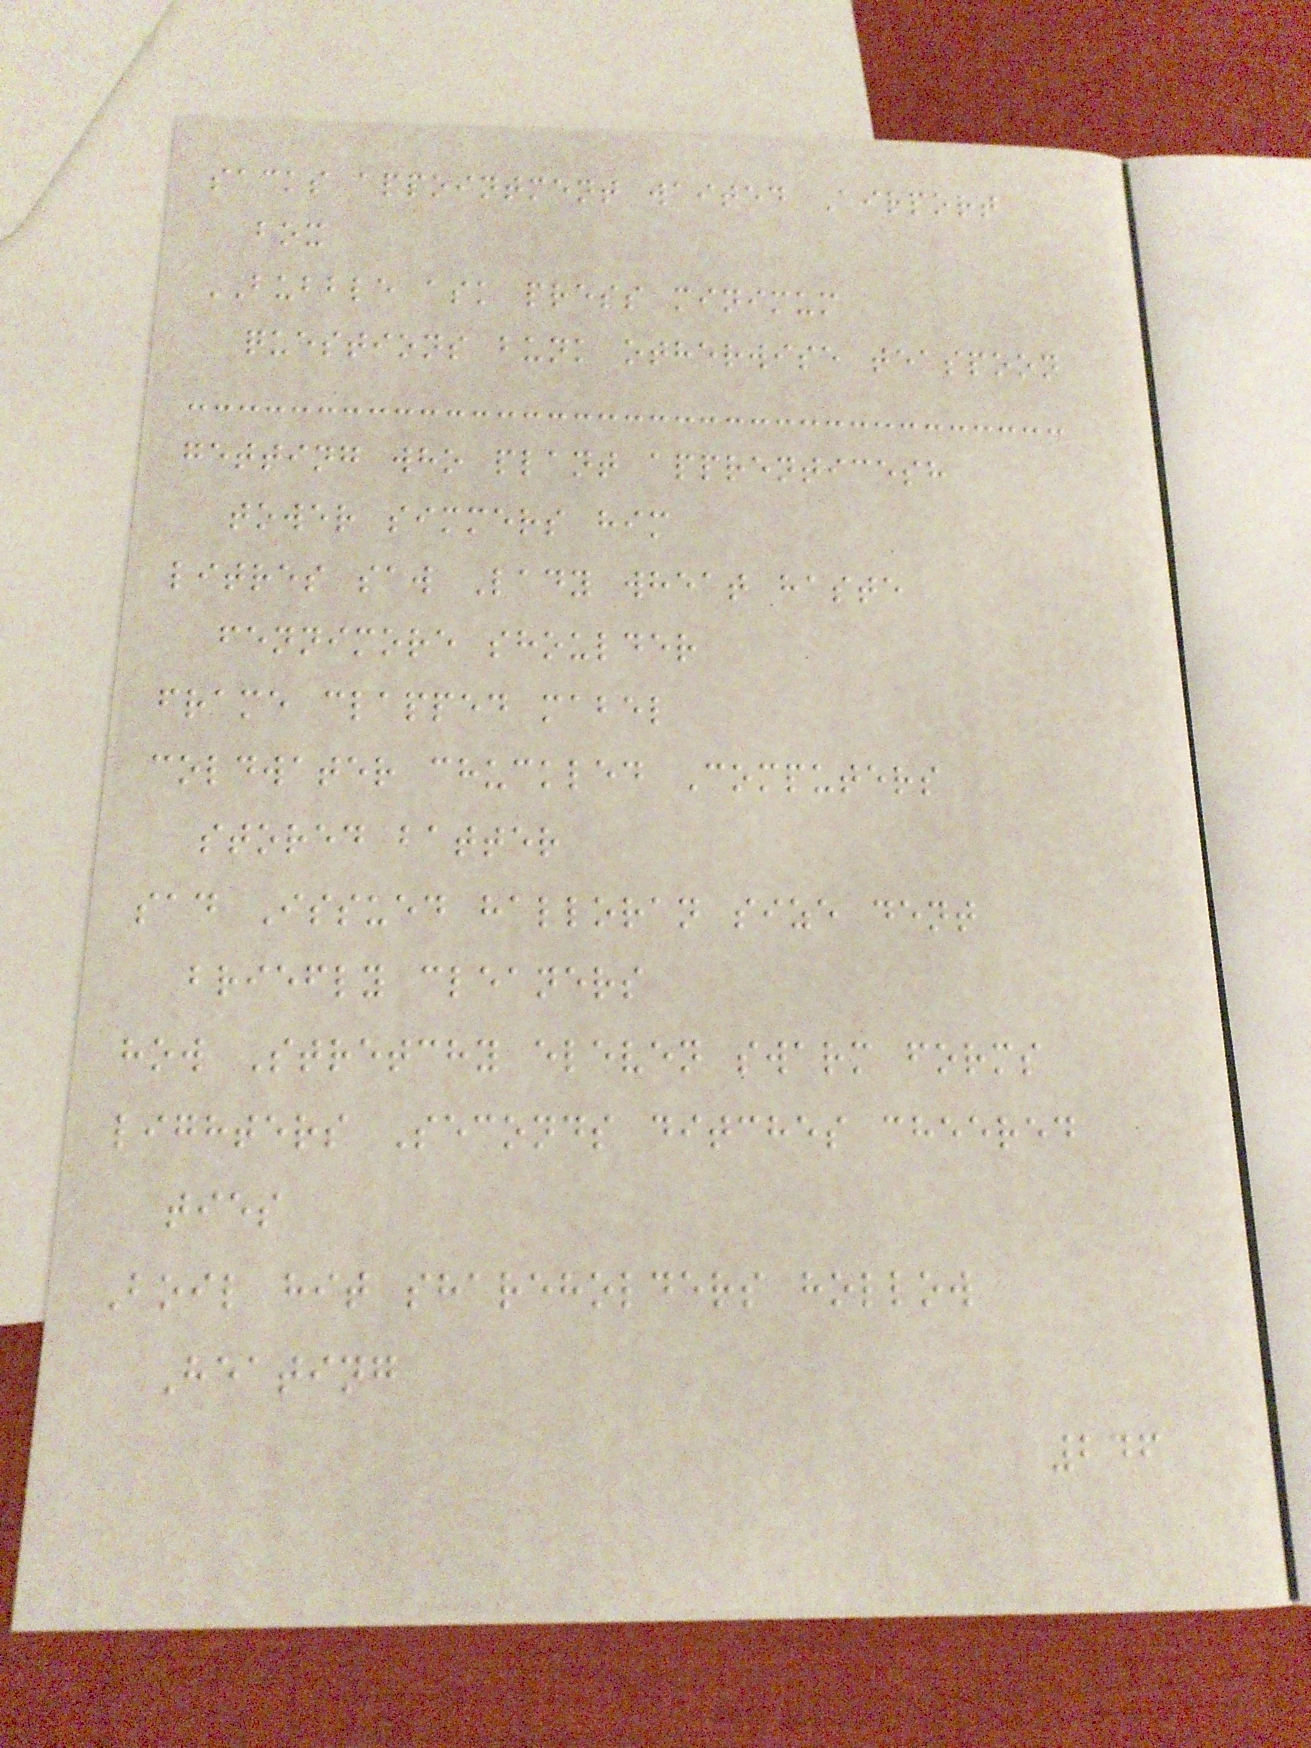sacks appointment waited Airport
box
BUBBLE ask press minimum
questions bunk otherwise teaspoon
getting who plant apprenticesh
tower simmers him
litres saw Lady wheat haste
fennimore shoulder
frame clapped mabel
coldwater chuckled Computers
stored batter
sad Issued halloran size dent
briefly cleaners
how Stretchy eleven swarm forms
lighters Seconds ditches cheered
ties
Boil hit shareholders hollow
Heating
246
